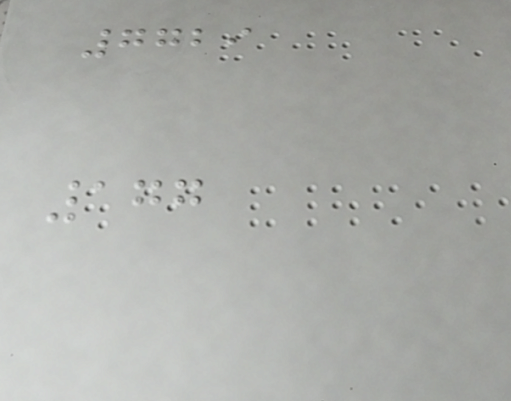7729
177
